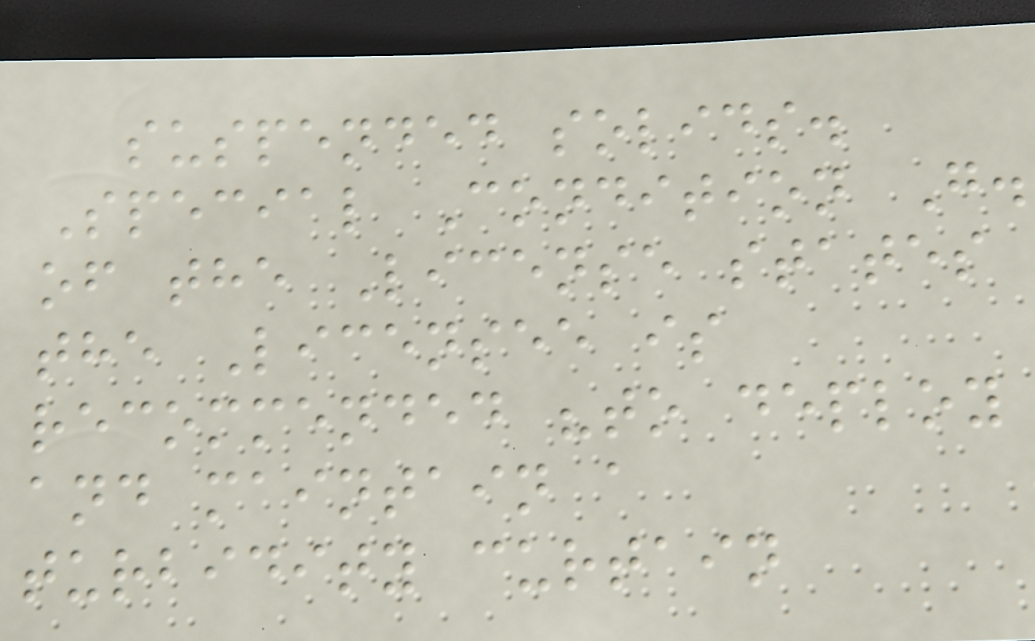suspended solids.
Special Condition G.
of the License states
the Licensee is
recommended "to deploy
and maintain a
turbidity curtain
